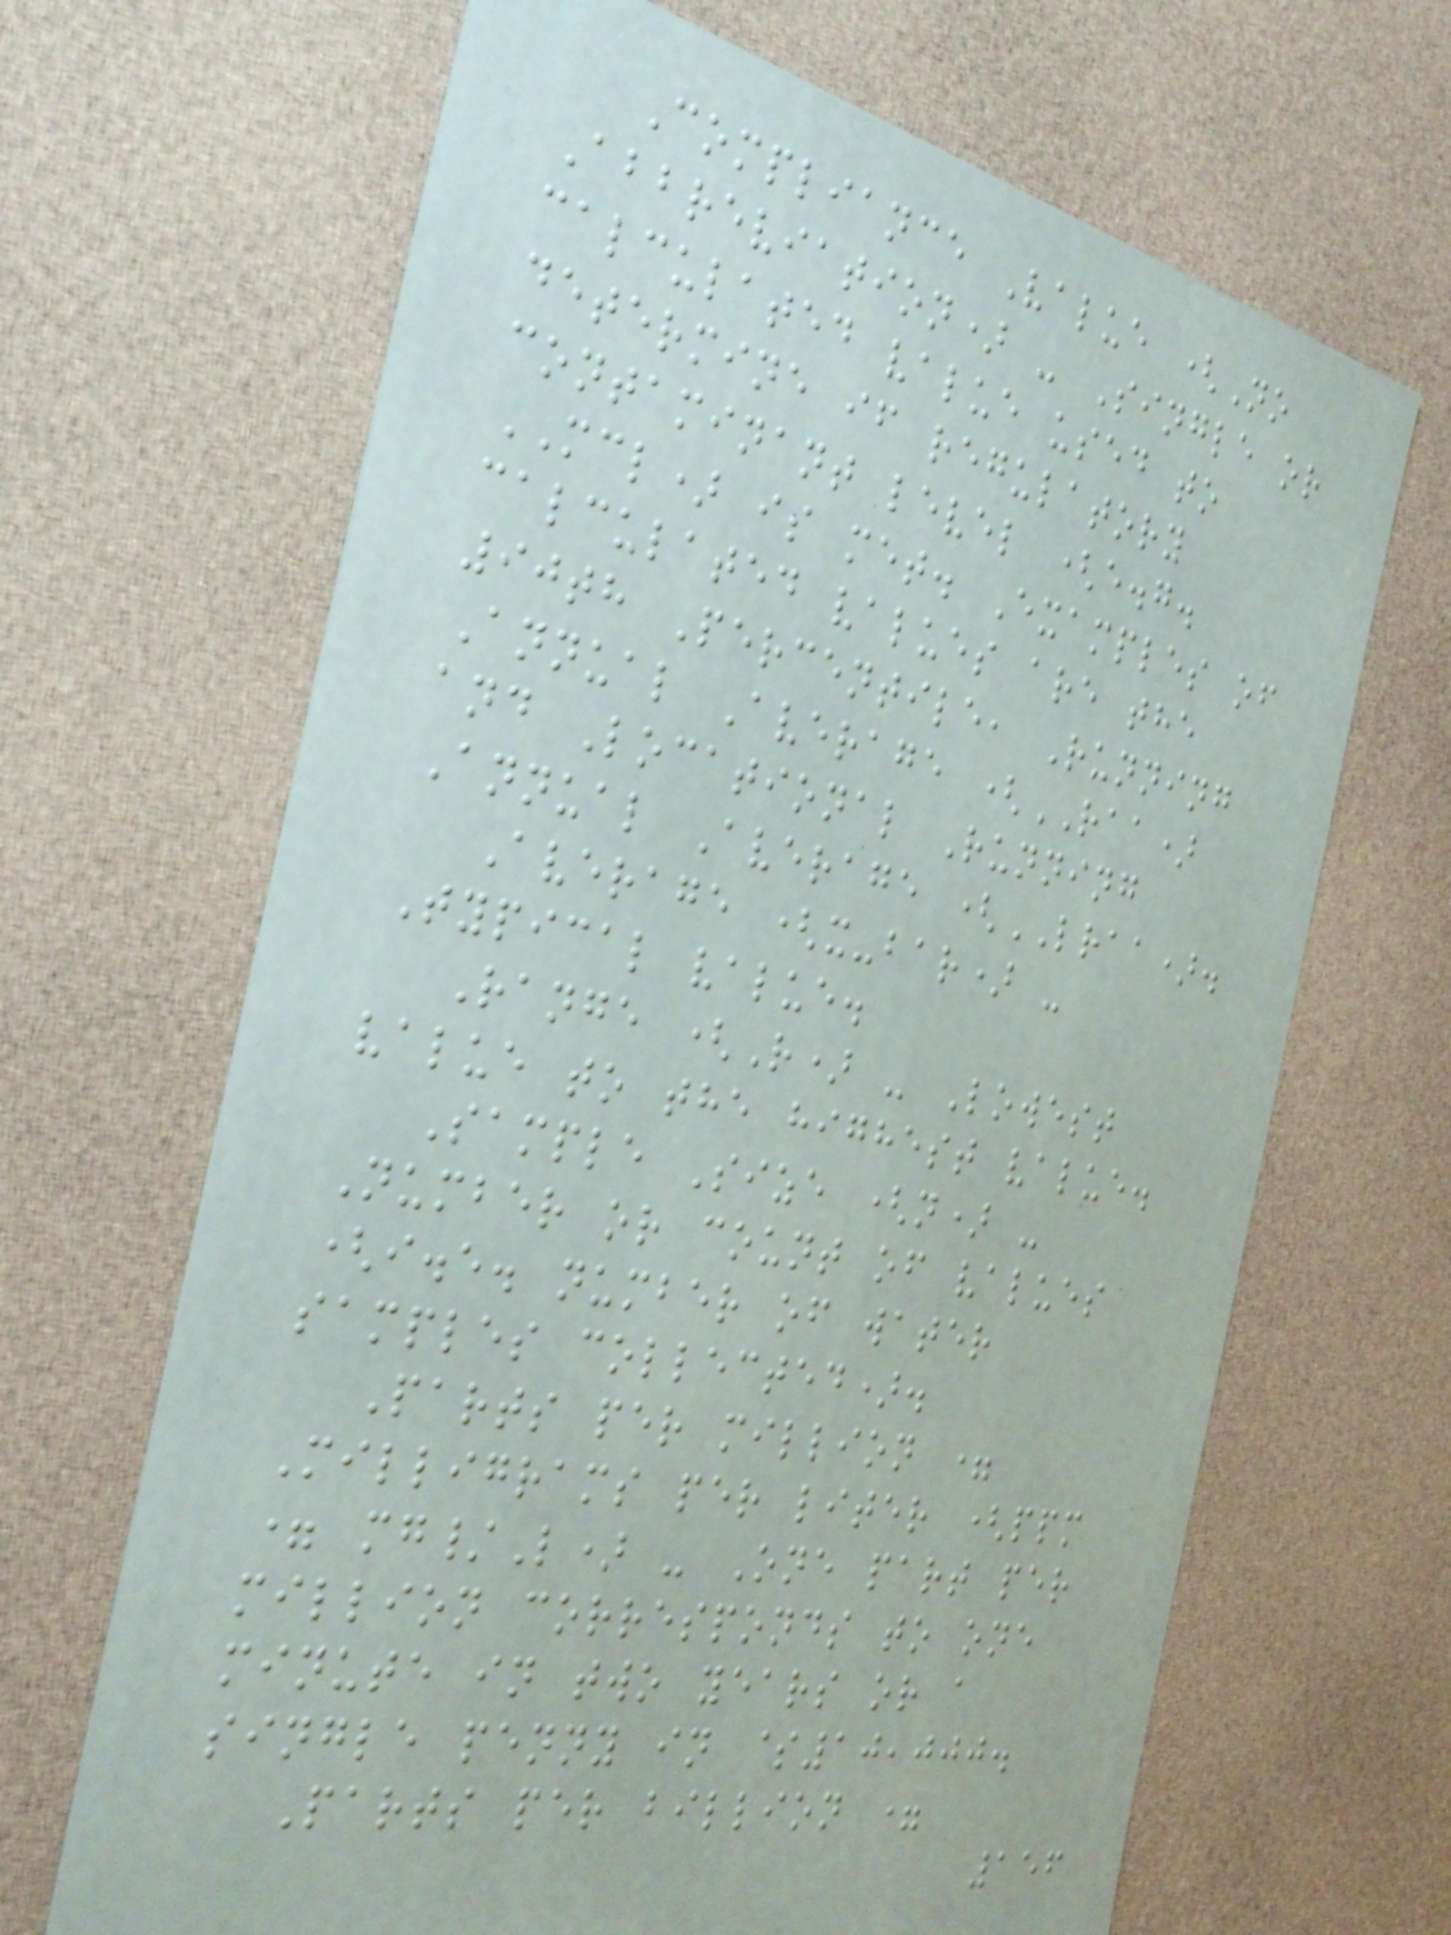Compliance Value (No
Abbreviation) - Single or
calculated value used to
determine if regulatory
contaminant level (e.g.
MCL) is met. Examples of
calculated values are the
90th Percentile, Running
Annual Average (RAA)
and Locational Running
Annual Average (LRAA).
Average (x-bar) -
Typical value.
Range (R) - Lowest
value to the highest value.
Sample Size (n) -
Number or count of values
(i.e. number of water
samples collected).
Parts per million =
Milligrams per liter (ppm
= mg/L) - One part per
million corresponds to one
minute in two years or a
single penny in $10,000.
Parts per billion =
156
